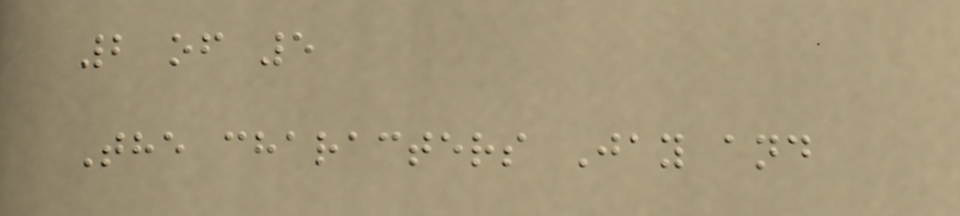2 of 5
The characters Jay and
